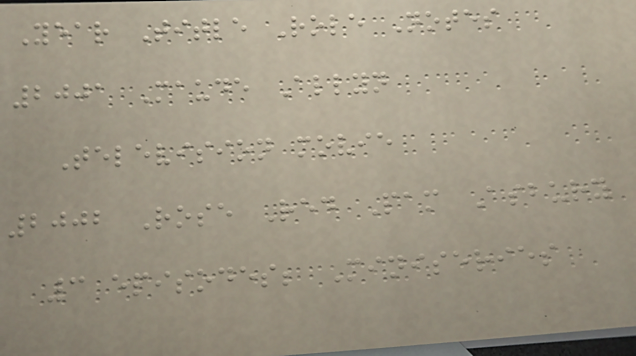Year Title Role Notes
2001 Maude Allyn
Television movie
2002 Rose Red Pam Asbury
3 episodes; Miniseries
